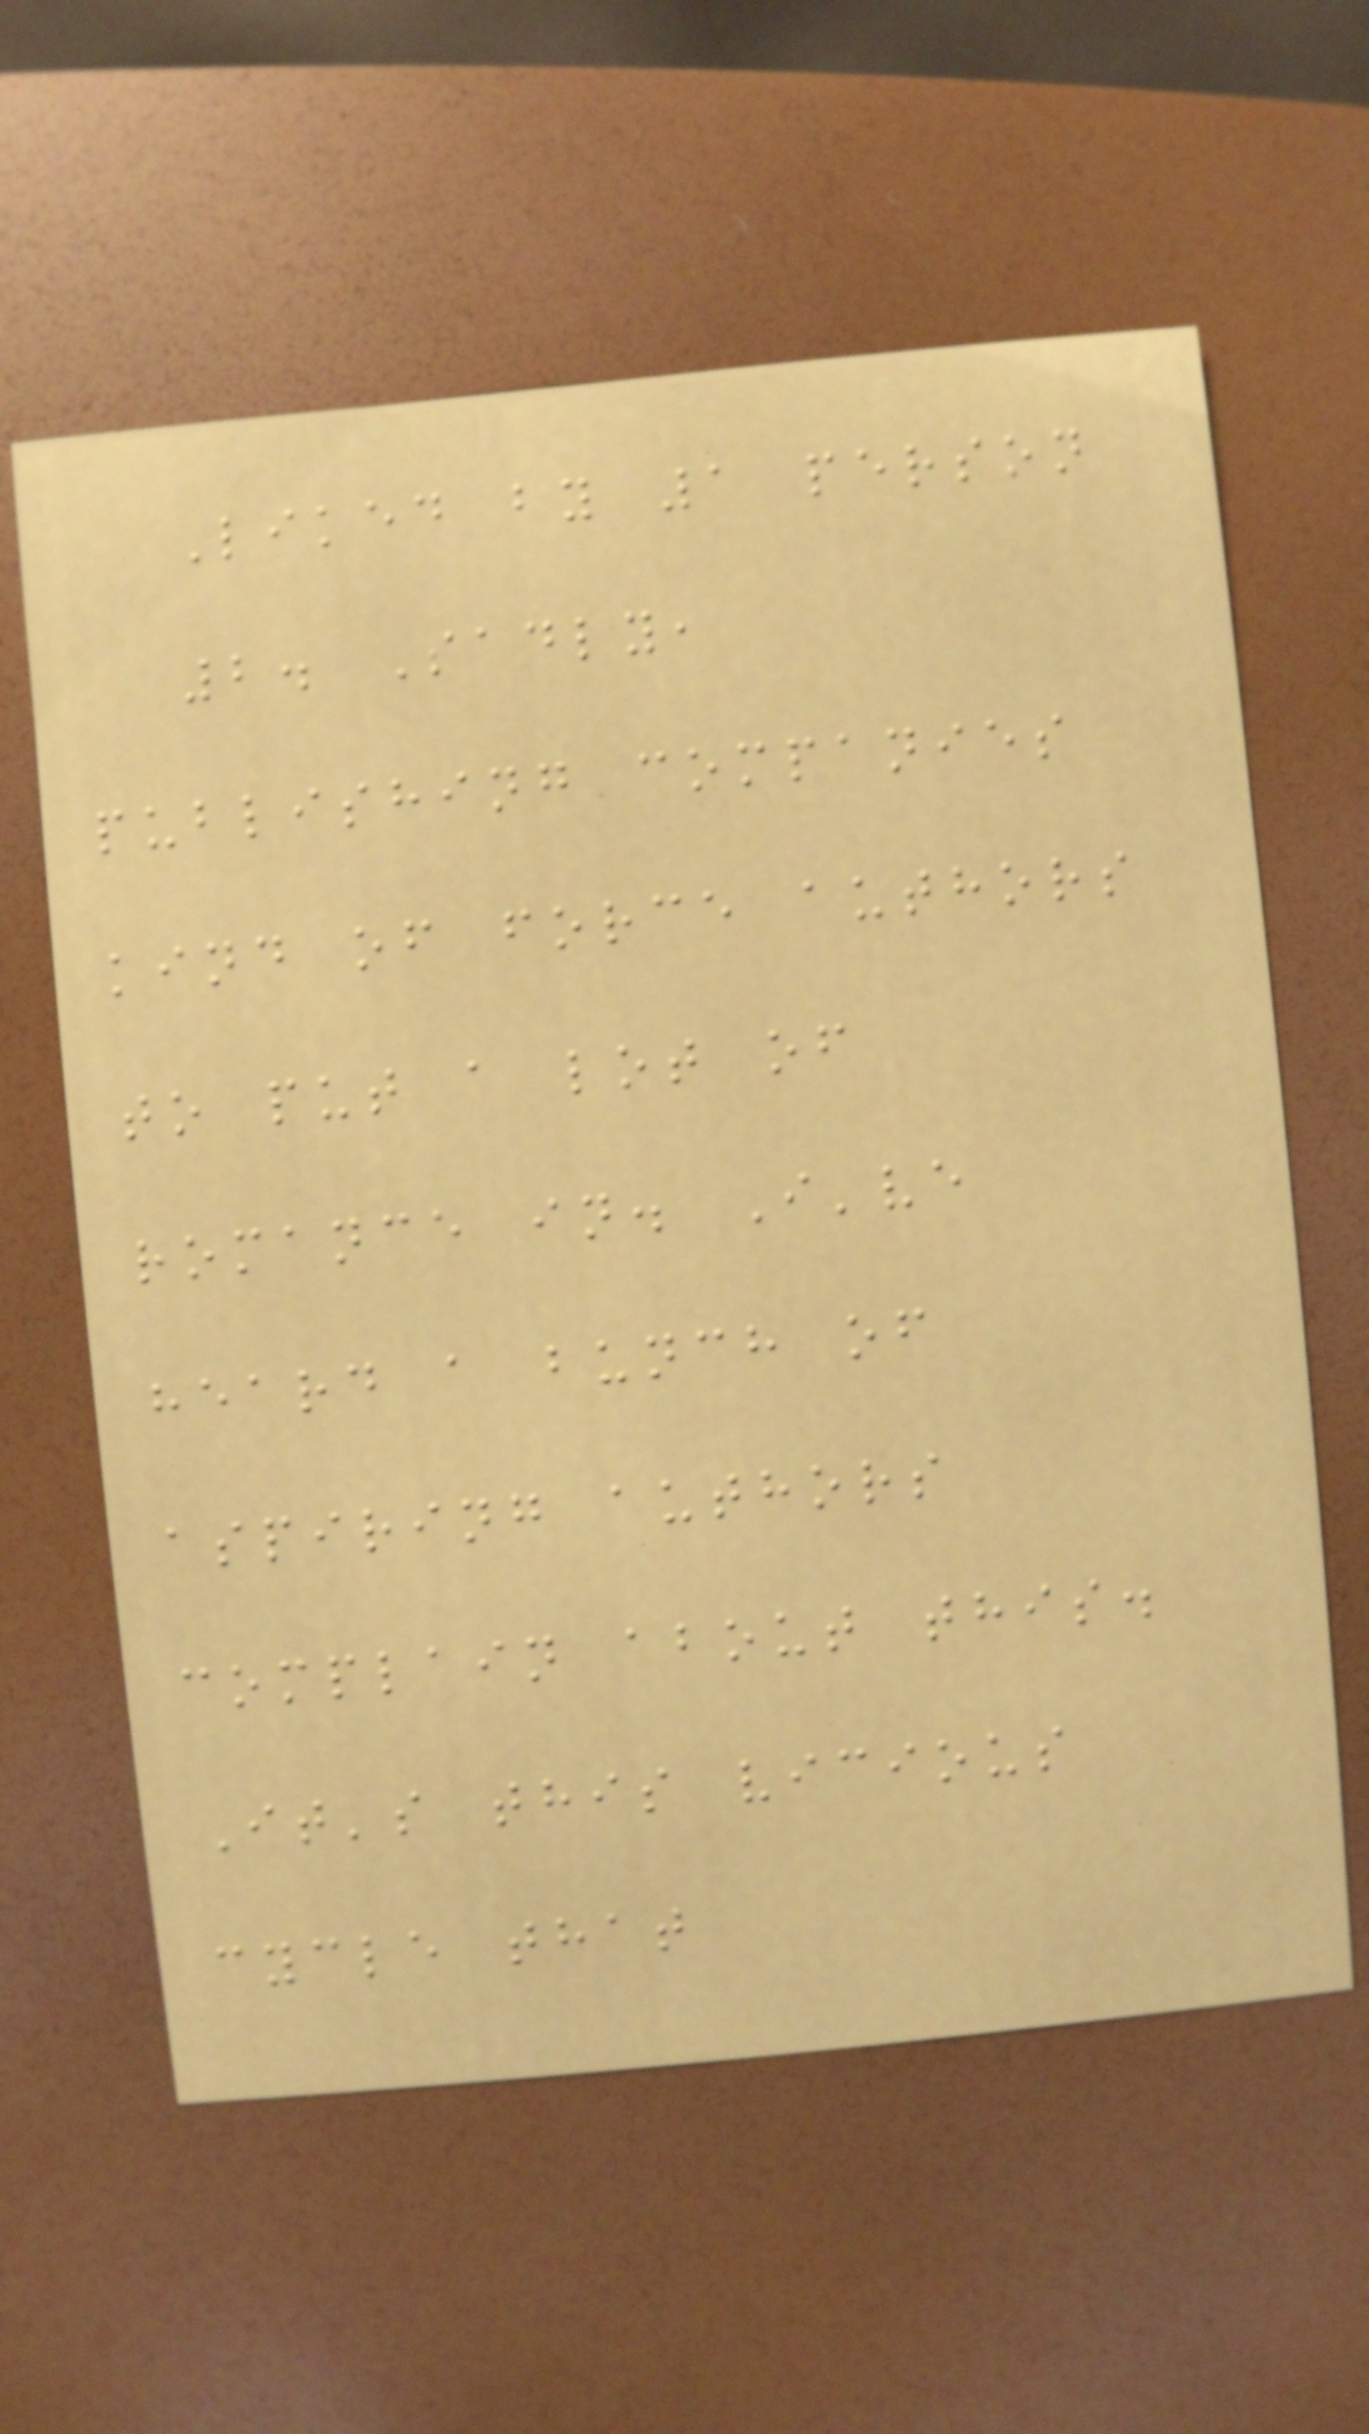Liked by 1 person
2. Sadly,
publishing companies
kind of force authors
to put a lot of
romance in. I've
heard a bunch of
aspiring authors
complain about this.
It's this vicious
cycle that
